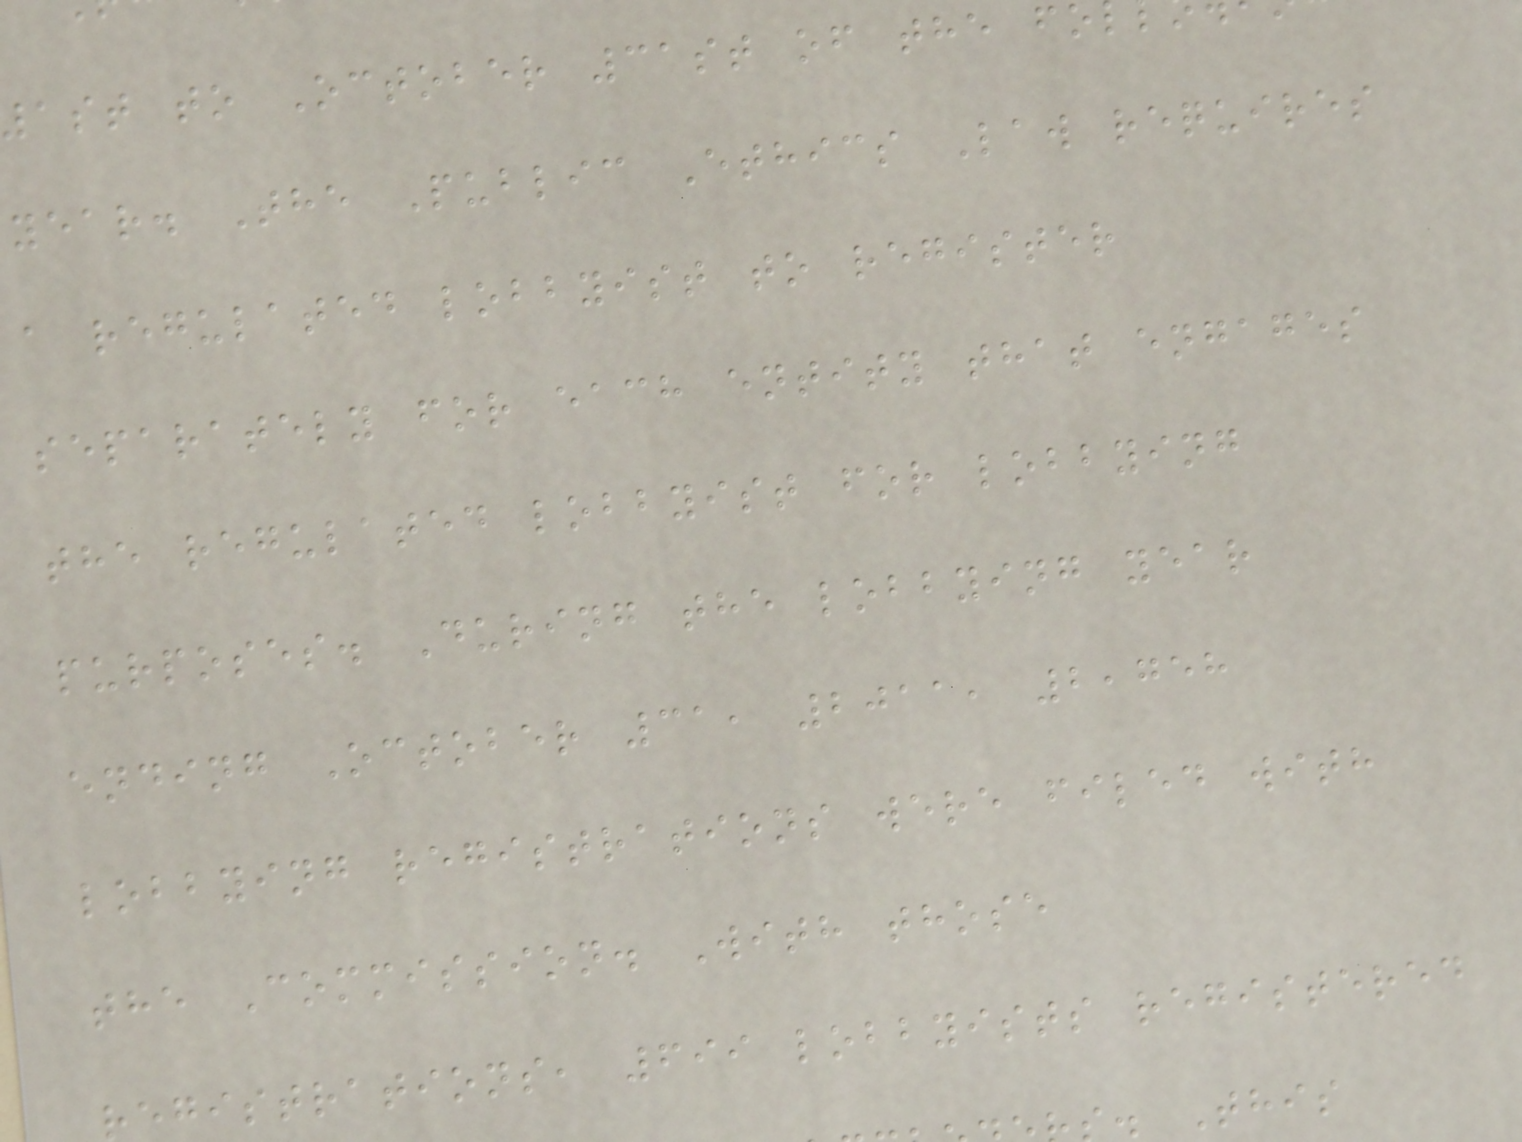ast to October 31st of the fo
year. The Public Ethics Law requires
a regulated lobbyist to register
separately for each entity that engages
the regulated lobbyist for lobbying
purposes. During the lobbying year
ending October 31, 2011, 2,758
lobbying registrations were filed with
the Commission. With those
registrations, 699 lobbyists registered
